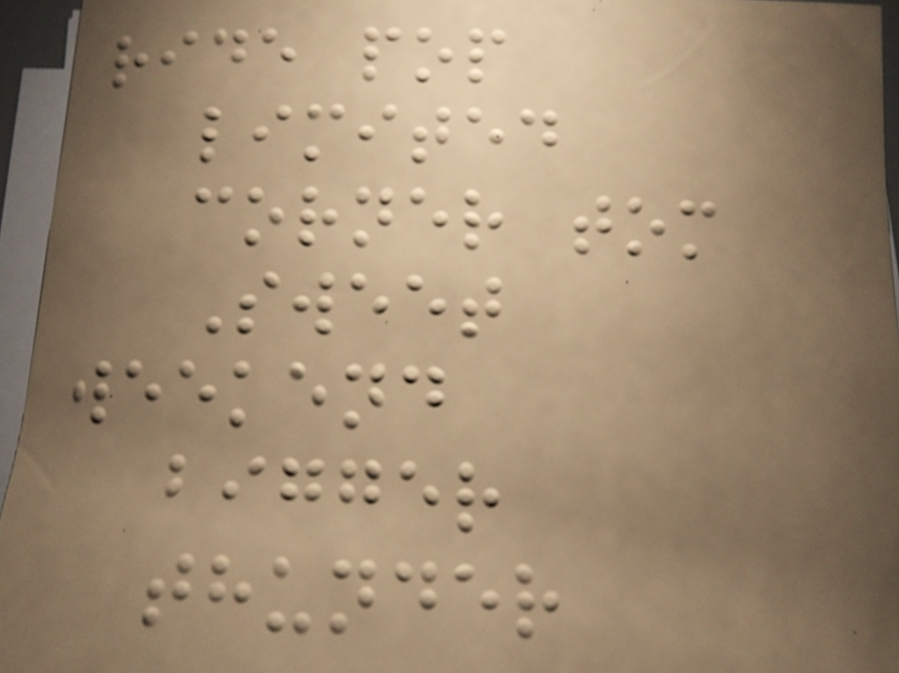ride pop
limited
corner tom
Sweet
weekend
bigger
thunder
